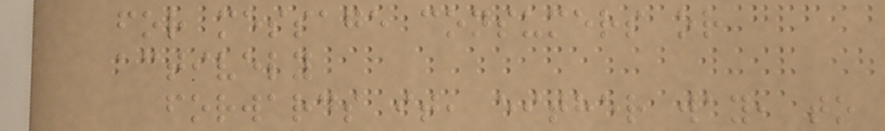for message consumers or
actively
forwards it, either way, to
